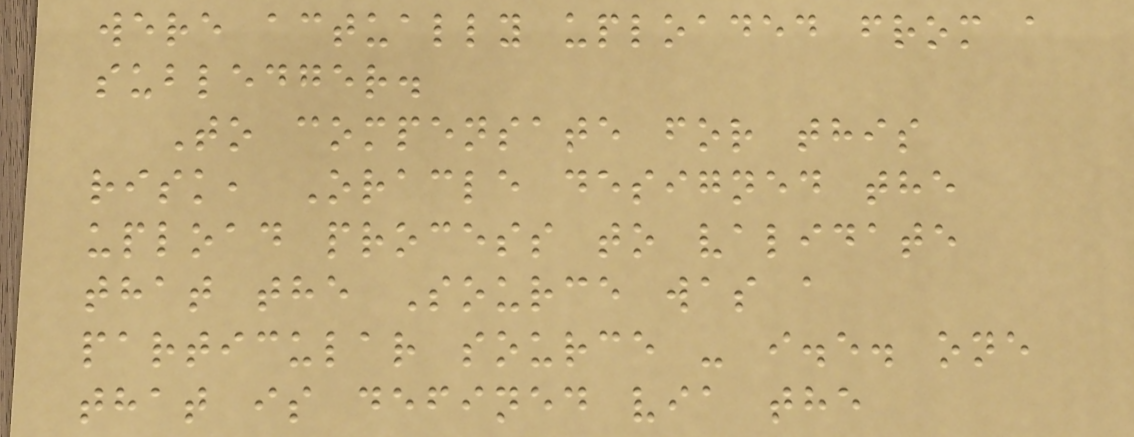were actually uploaded from a
subledger.
To compensate for this
risk, Oracle designed the
upload process to validate
that the Source was a
particular source - i.e. one
that is defined via the
